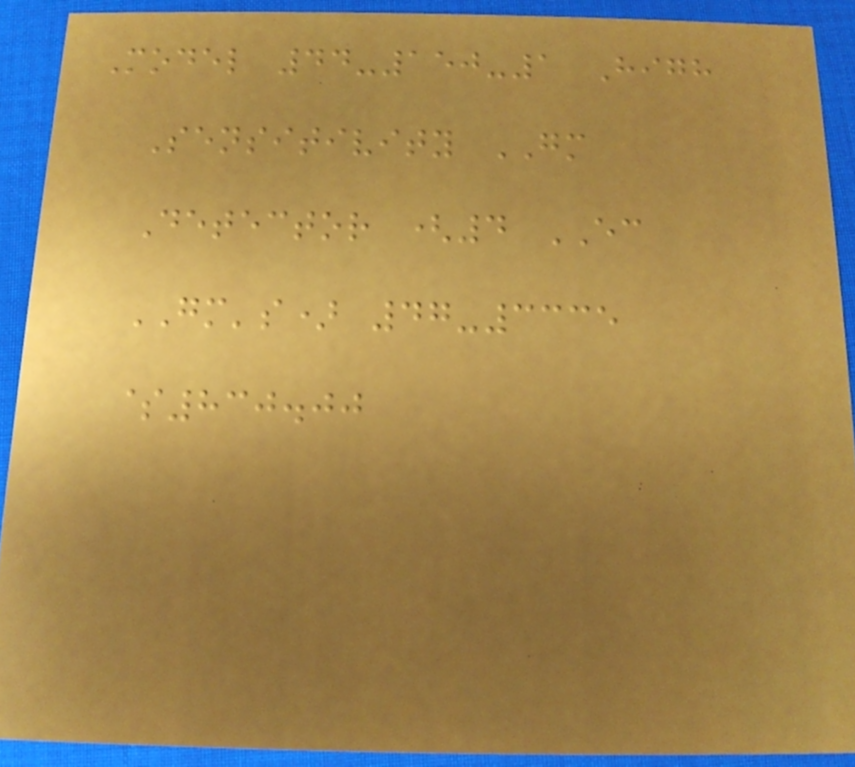Model 44-150-1 High
Sensitivity GM
Detector (4 EC
GM's) 47-3335
$830.00
